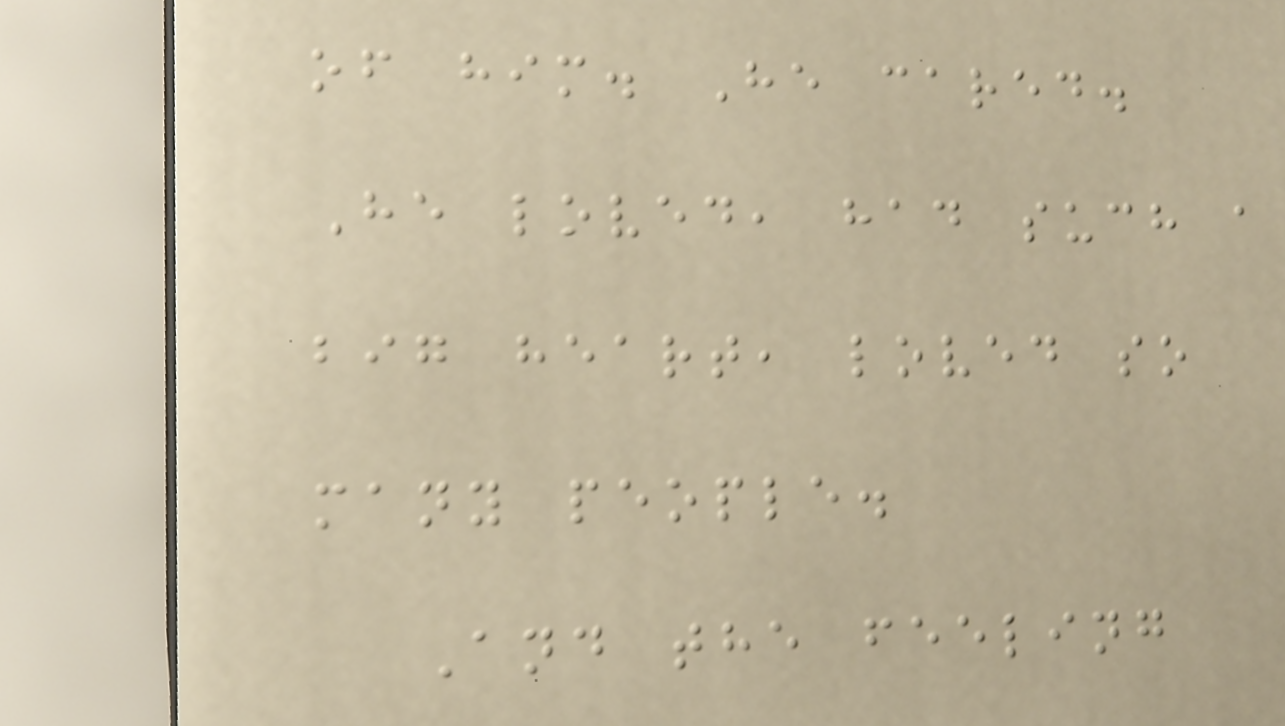of him. He cared.
He loved, had such a
big heart, loved so
many people.
And the feeling
